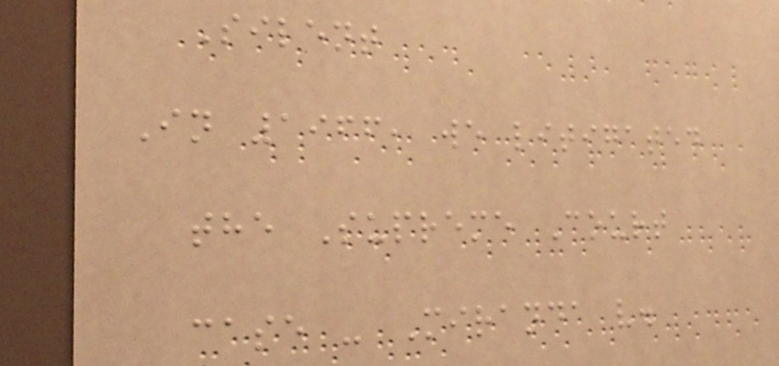Silent
In 1966, we litigated
the Supreme Court
case - Miranda v.
